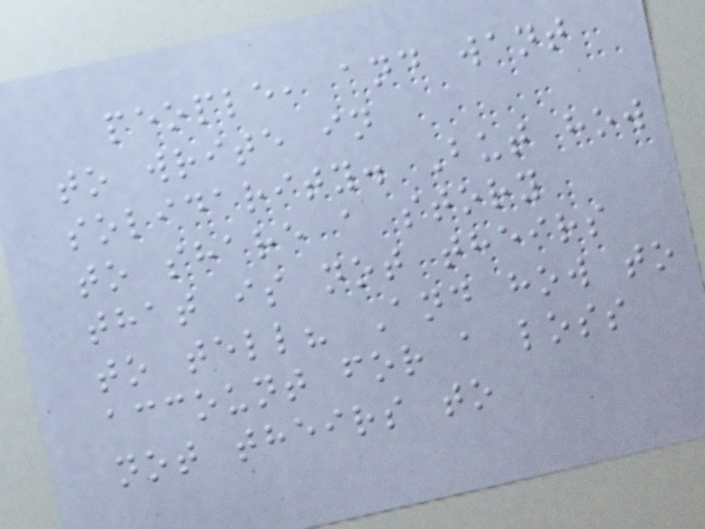people, and want
to write in
solidarity. But how
to share a story
that is not theirs
to tell? And how to
account for a loss
not theirs to
